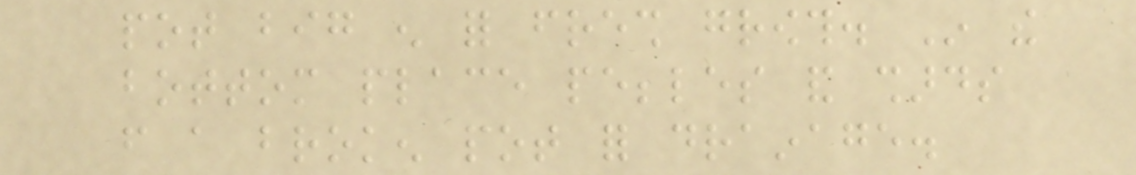pot big enough for fresh growth. In the
bottom place pebbles and shards
from a broken pot for drainage.
